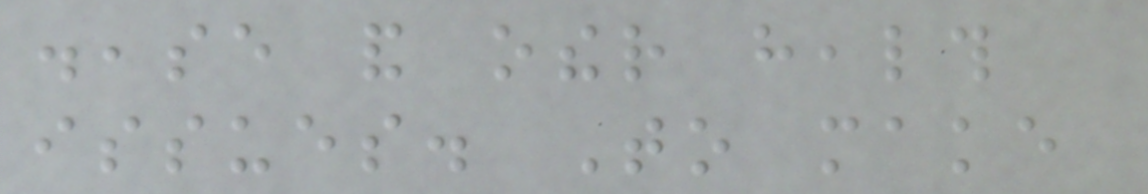disease and other health
issues. To make
